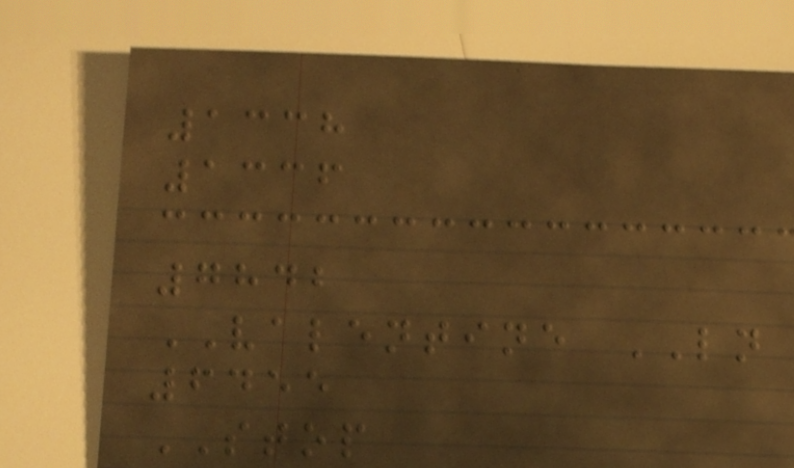1338
1336
7842
VALENTINE LN
6455
STOP
